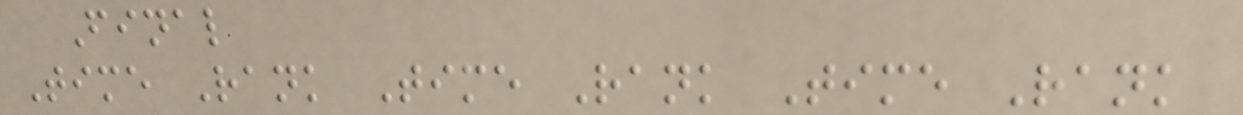Final
Time Rank Time Rank Time Rank
